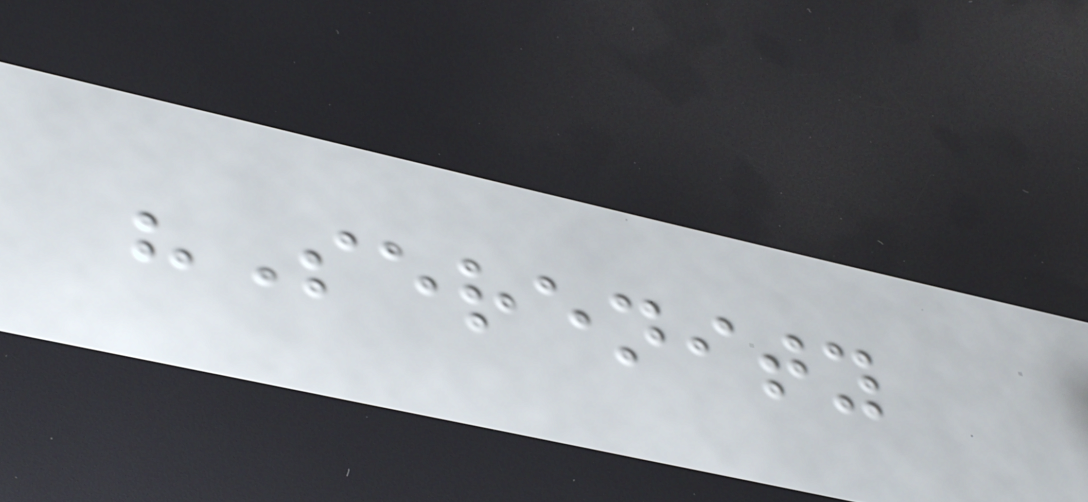"Serenity
